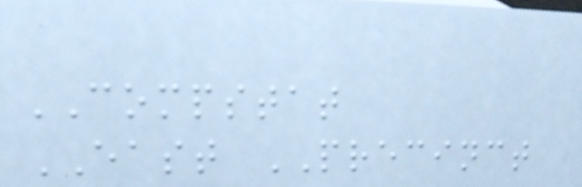COMPSTAT
EAST PRECINCT
